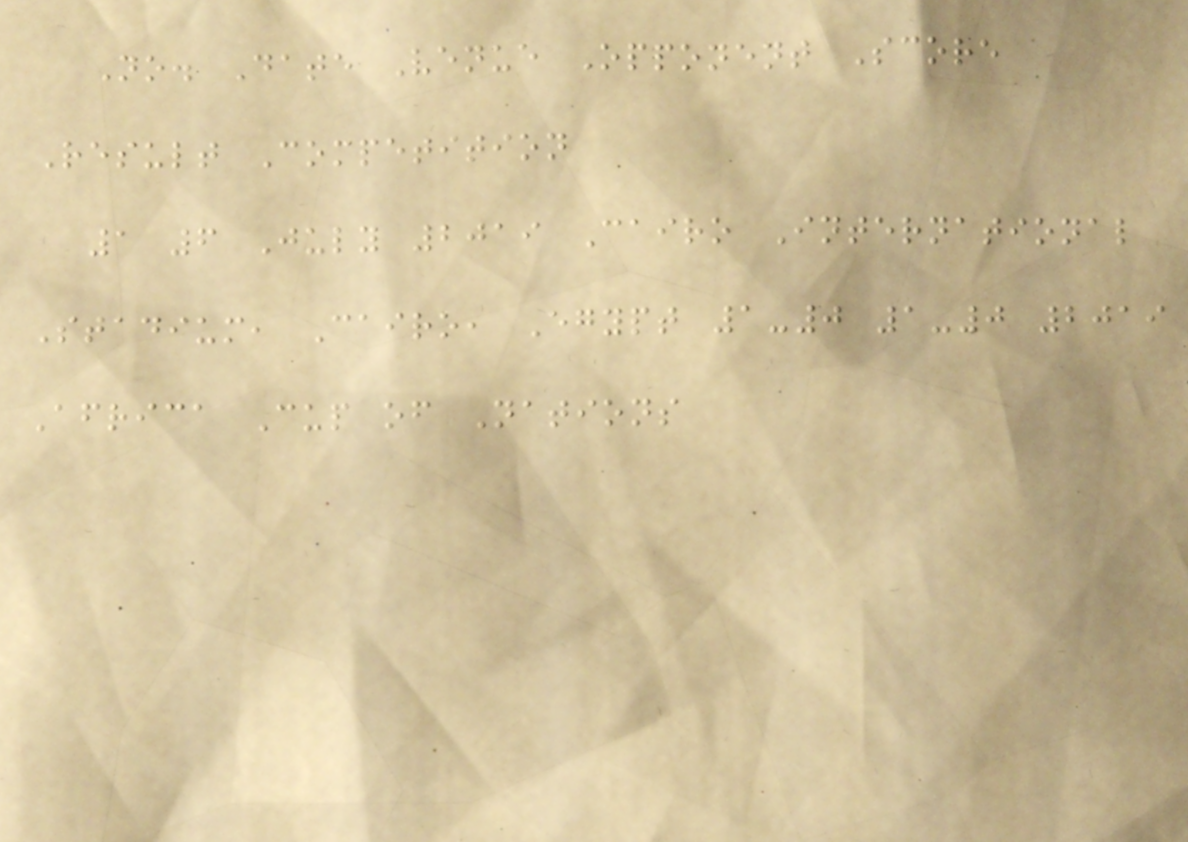No. Date Venue Opponent Score
Result Competition
1 6 July 2019 Cairo International
Stadium, Cairo, Egypt 1-0 1-0 2019
Africa Cup of Nations
